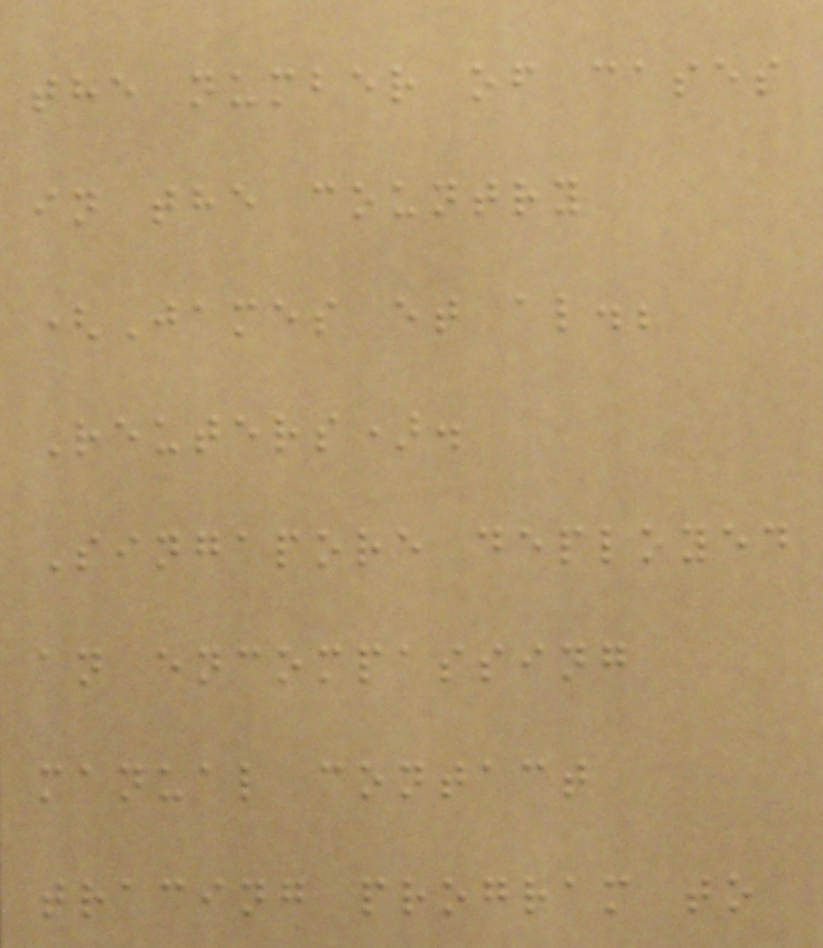the number of cases
in the country
(James et al.;
Reuters).
Singapore deployed
an encompassing
manual contact
tracing program to
